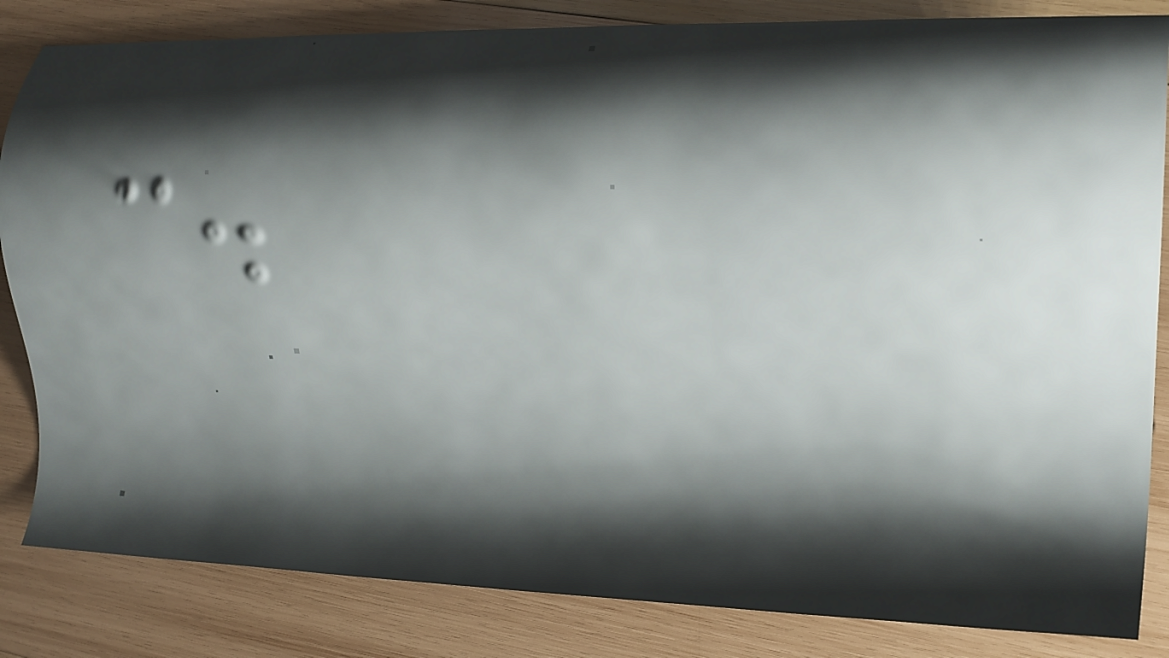c.
